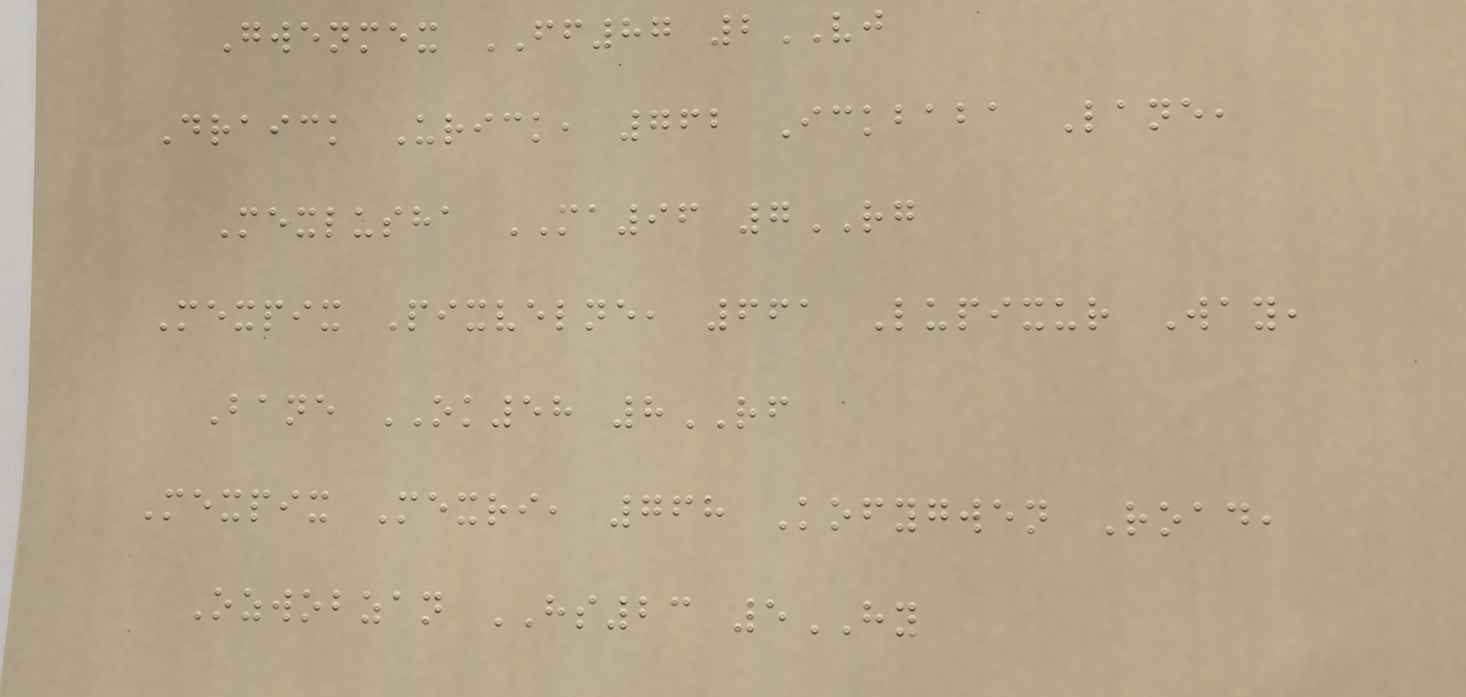Gwenmex FF87 2VJ
Draick Urick, 762 Ickbaba Lane,
Mexlusha MA96 7RG
Mexpix Pixvelne, 661 Lupixur Way,
Bane OK58 8RF
Mexpix Mexri, 768 Kofygwen Road,
Ozwobzan HS23 5HY
